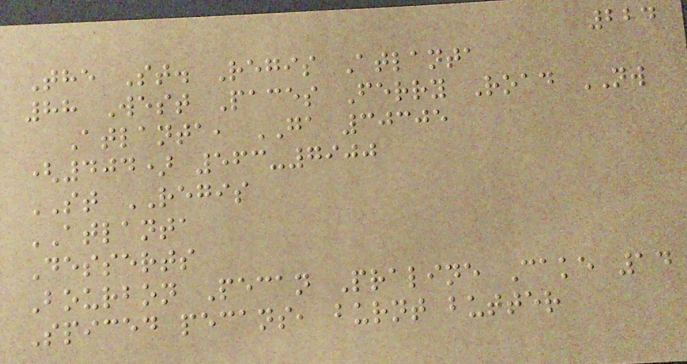224
The St. Regis Atlanta
88 West Paces Ferry Road NW
Atlanta, GA 30305
(404) 563-7900
ST REGIS
ATLANTA
Desserts
Bourbon Pecan Praline Cake 14
Spiced pecans, burnt butter
